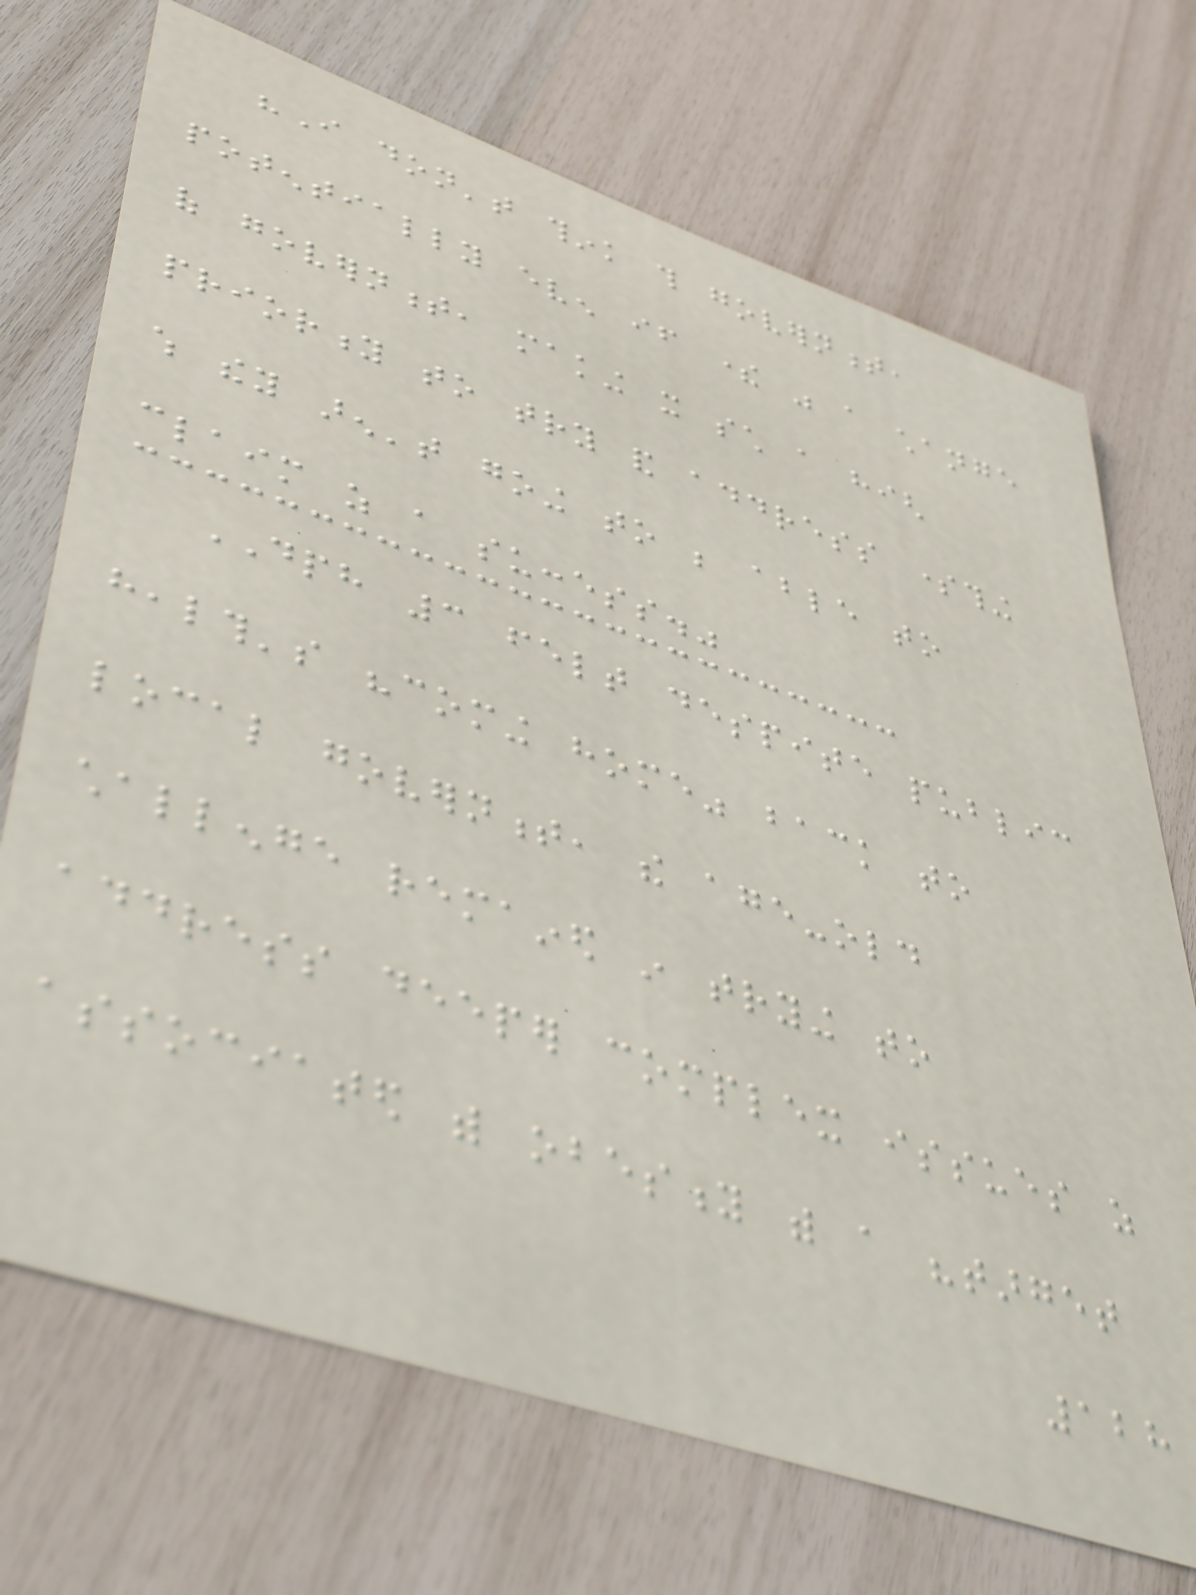"I don't think this government,
potentially even if there was a change
of government, making it such a high
priority to try and address something
which they aren't going to be able to
claim as a success."
DPH 3 felt despite public
health's "coming home" back to
local government, the age-old
challenge remained in trying to
address deeper complex issues as
associated with obesity with a "target
128
